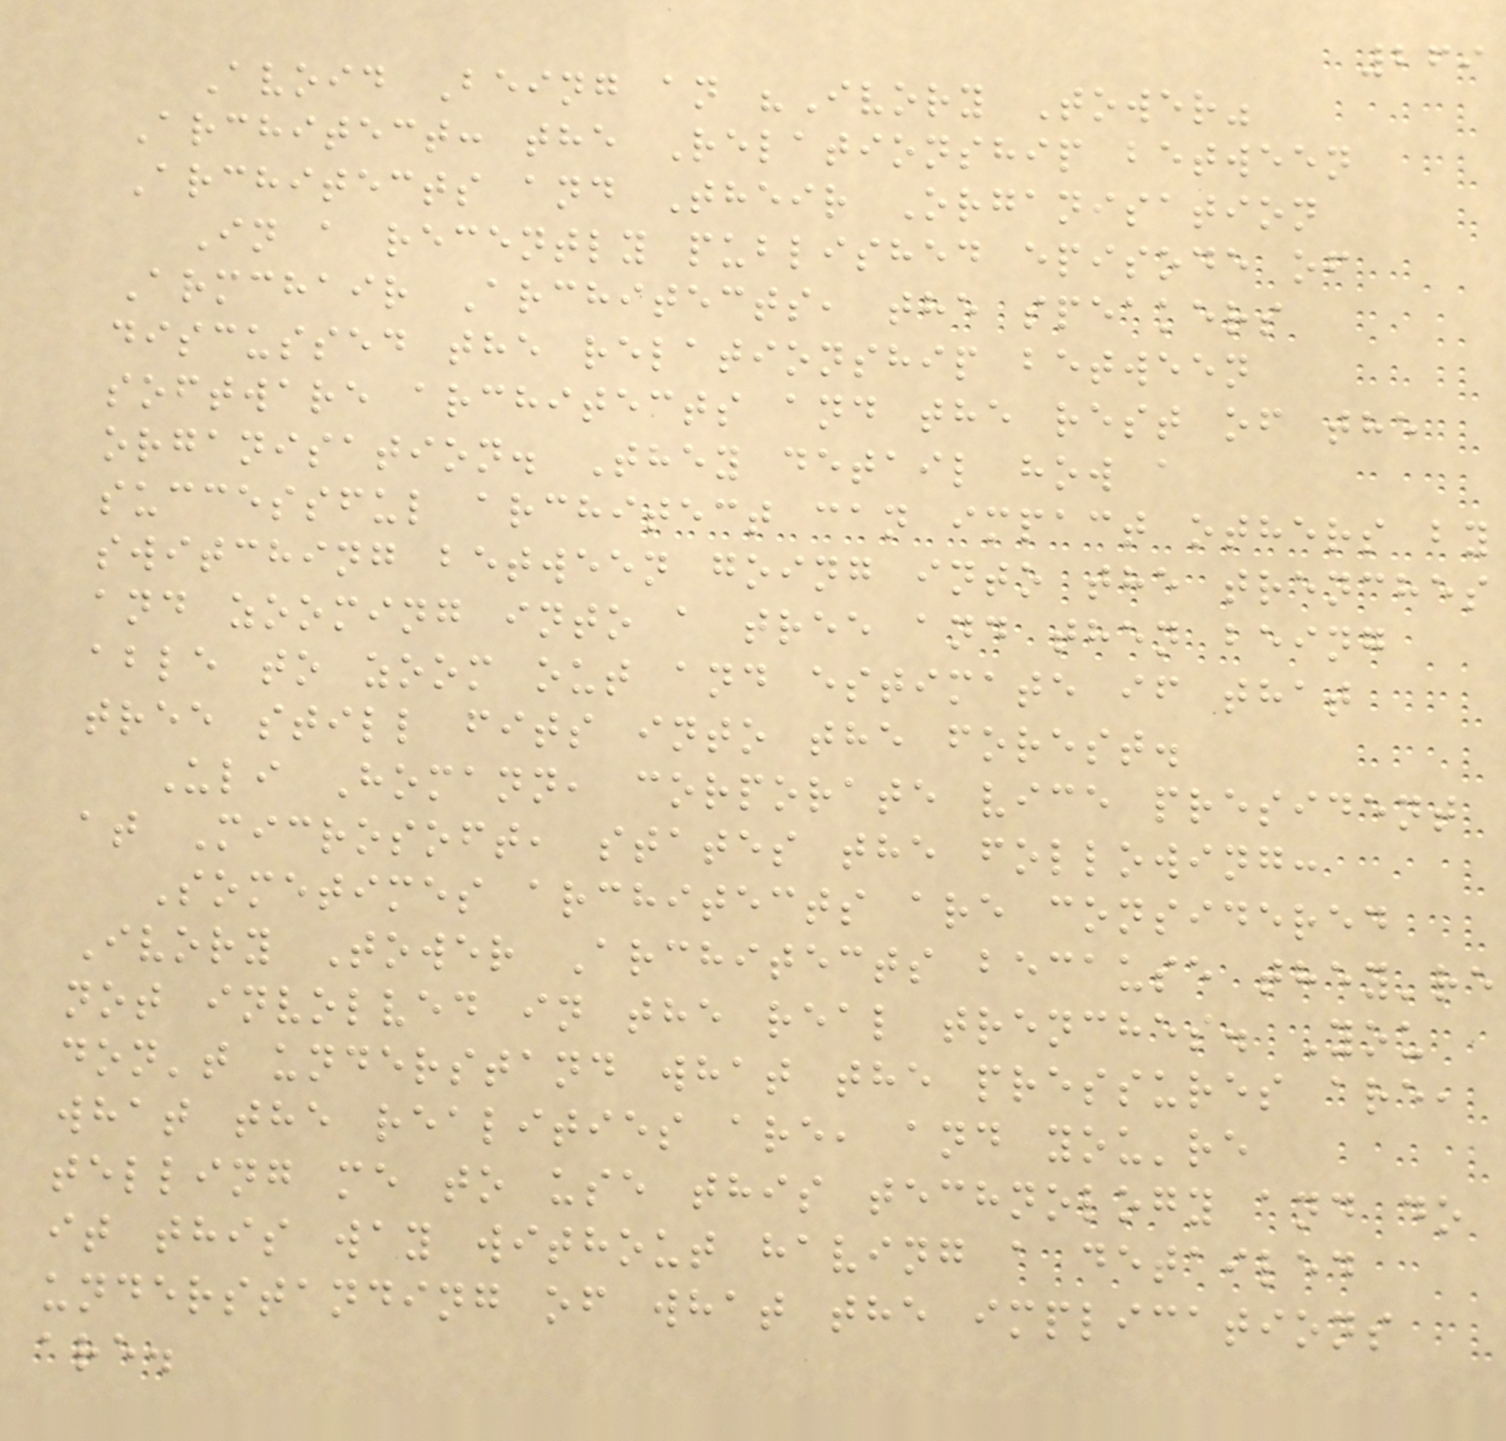269
Avoid Being an "Ivory Tower"
Architect: the Relationship between
Architects and Their Organisation
In a recently published episode of
Armchair Architects, the speakers
discussed the relationship between
software architects and the rest of the
organisation. They detail how a
successful architect can impact others by
switching between going into the trenches
and zooming into a tree and then being
able to zoom out and estimate if that
tree still fits into the forest.
Uli Homann, corporate vice president
at Microsoft, states the following:
Sometimes architects are considered
Ivory Tower Architects because they're
not involved in the real trenches. You
don't understand what the pressures are,
what the realities are, and you're
telling me to use this technology and do
it this way without having a detailed
understanding of what the implications
are.
